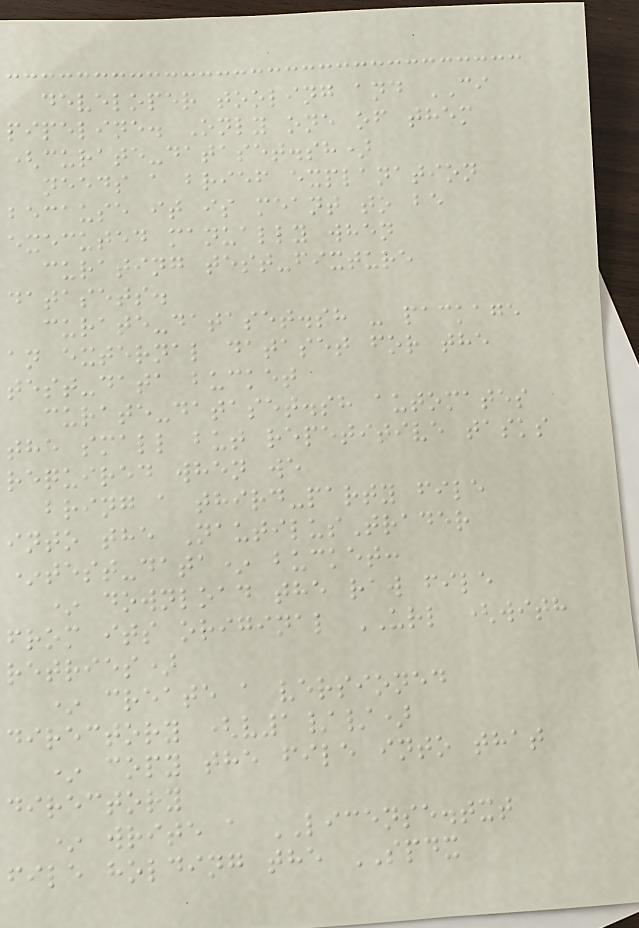developer tooling and CI
pipeline. Only one of them
(curate-dataset.sh)
needs a brief explanation
because it is meant to be
executed manually when
curating test-fixture
datasets.
curate-dataset.sh - package
an external dataset for the
test-data bucket
curate-dataset.sh automates
the small but repetitive tasks
required when we
bring a third-party file
into the NautilusTrader
*test-data* bucket:
* download the raw file
from its original URL (with
retries)
* create a versioned
directory (v1//)
* copy the file into that
directory
* write a LICENSE.txt
file holding the SPDX
